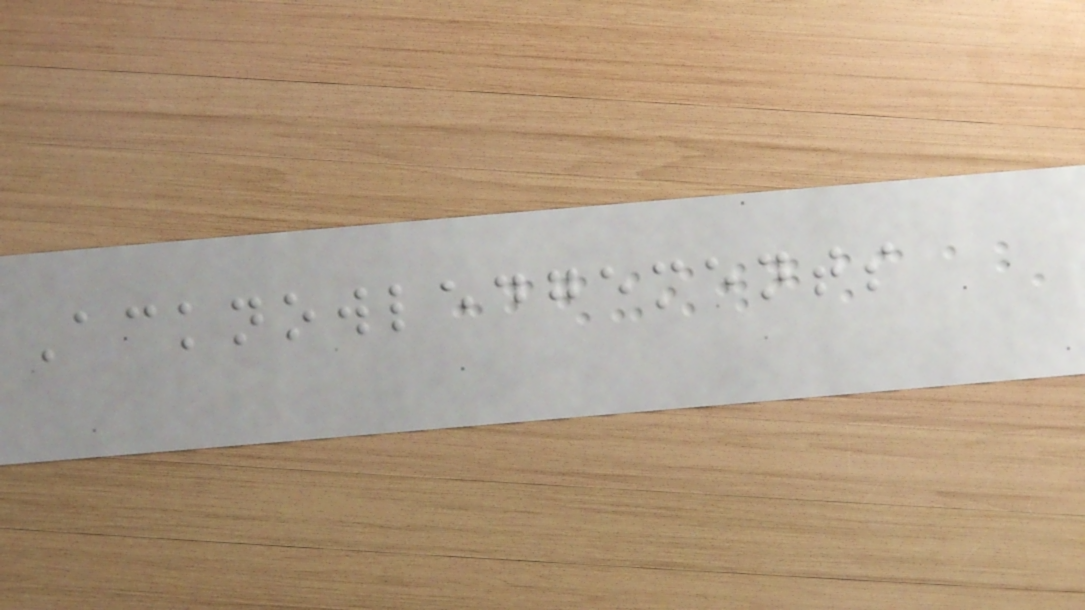Acknowledgements
